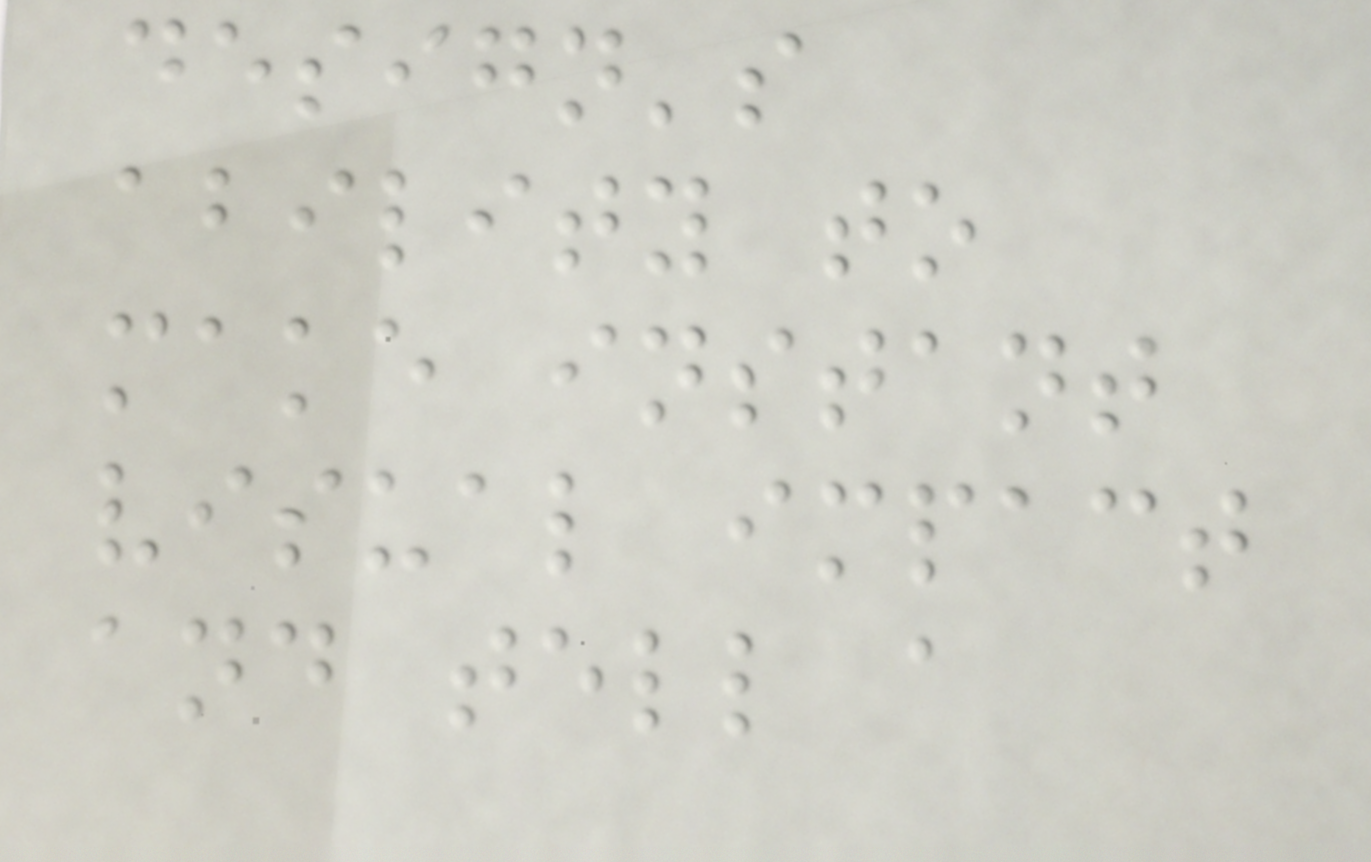design's
ability to
make instant
visual impact
and tell a
